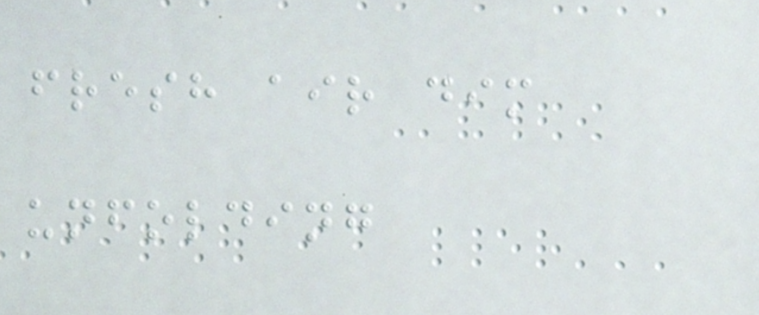fresh air dim
unfolding
